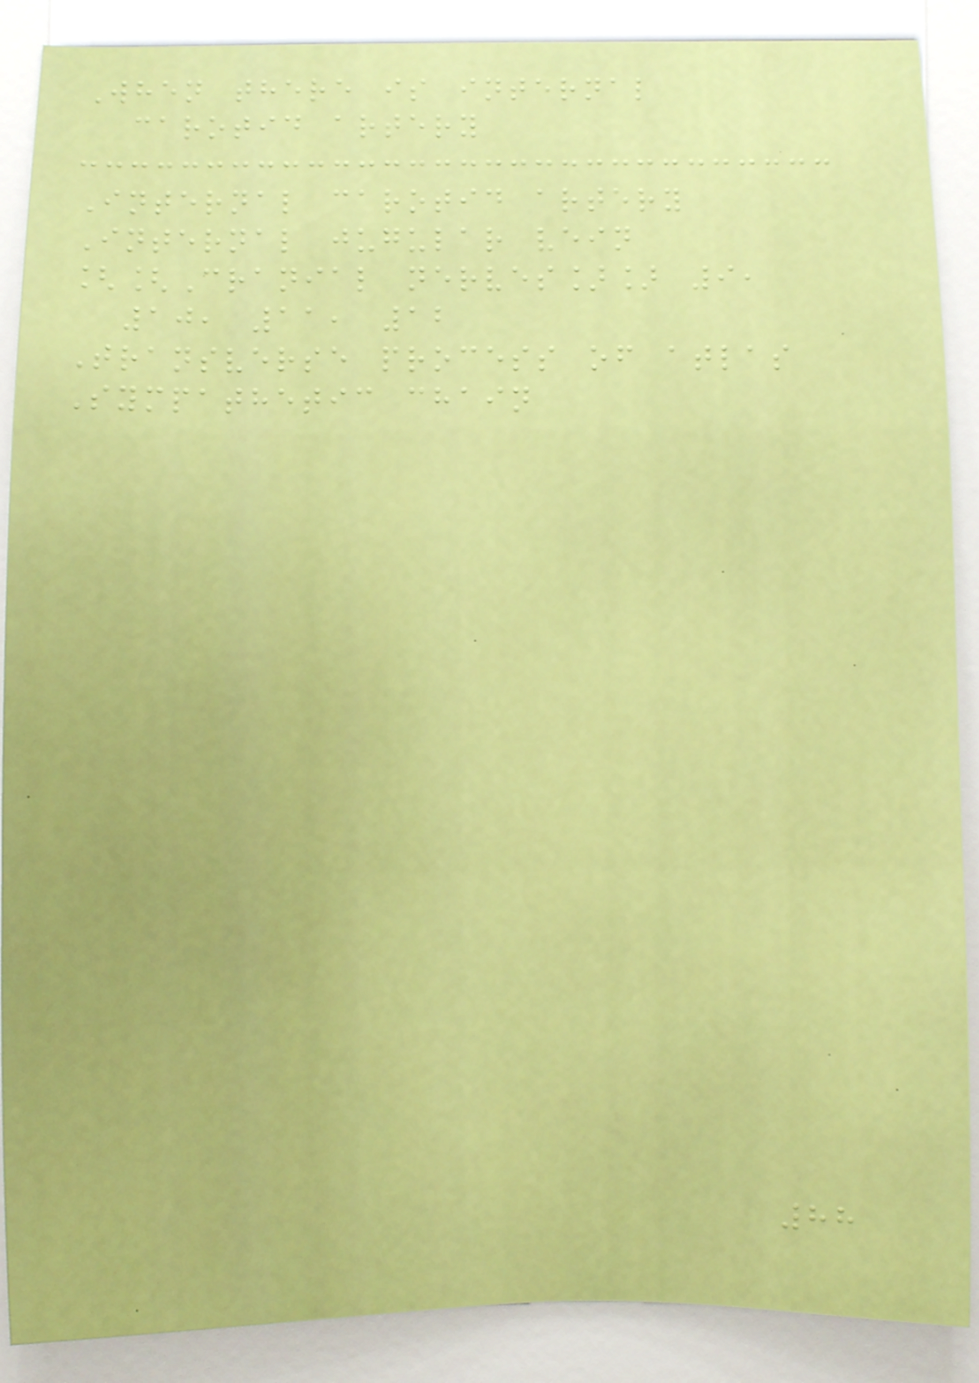When there is internal
carotid artery
Internal carotid artery
Internal jugular vein
[[Cranial nerves]] 9,
10, 11, 12
Transverse process of atlas
Sympathetic chain
88
